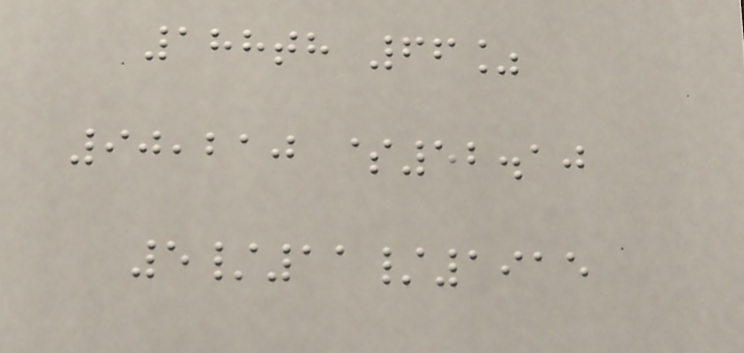188th 66%
90,210 $52.10
5/11/1915
